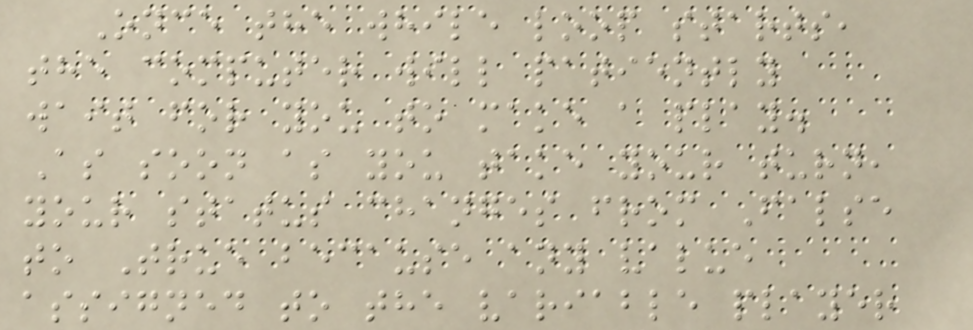Once the while loop starts,
the computer will patiently
wait for you to make a play.
As soon as you take your turn,
your status changes from False
to True because any value
assigned to the variable player
